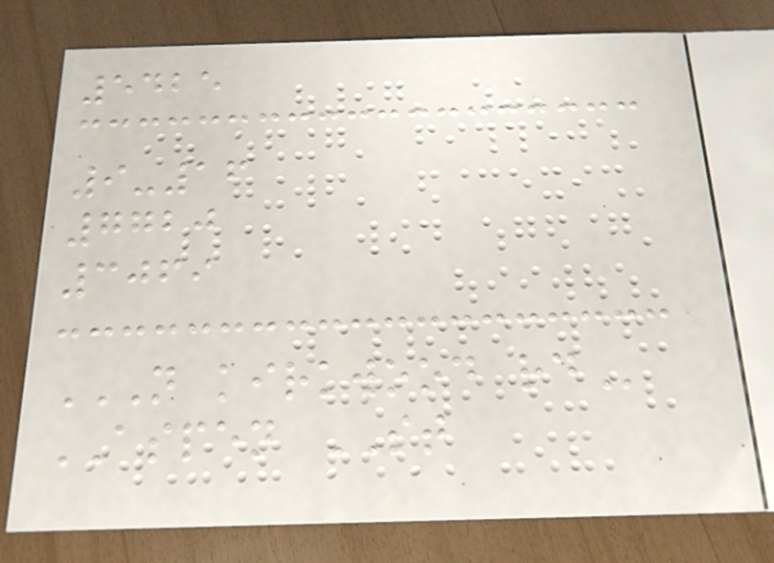5425
9-16
7720
3069
N KIRKWOOD RD
ASPEN ST
